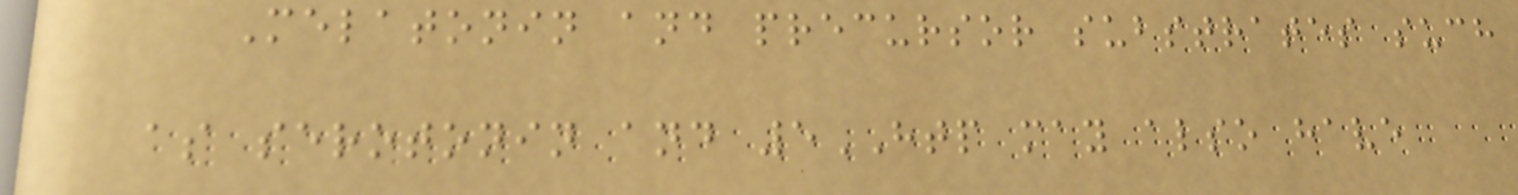Melatonin and precursor substrates such
as serotonin and 5HTP may also have
